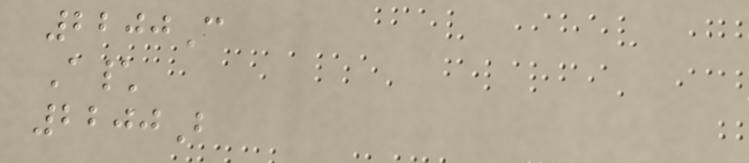2200C
A\
2200B
